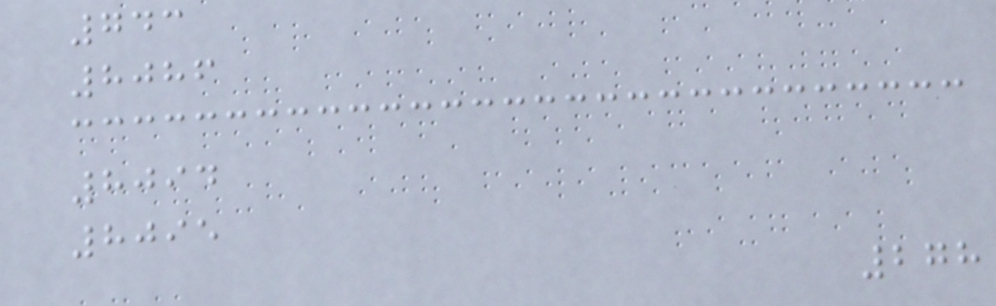743
8086
8094
8095
278
